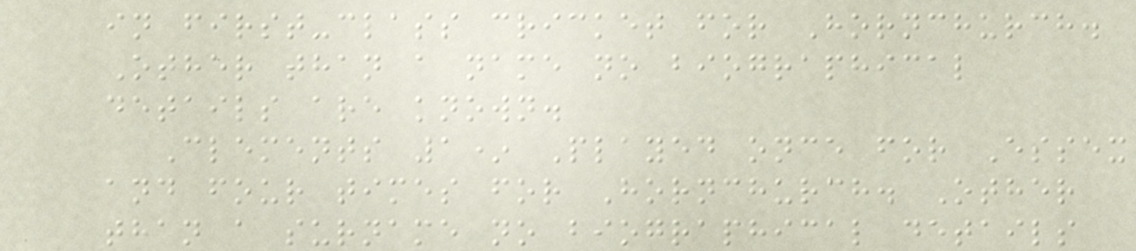in first-class cricket for Hornchurch.
Other than a name no biographical
details are known.
Clements 1* Played once for Essex
and four times for Hornchurch. Other
than a surname no biographical details
